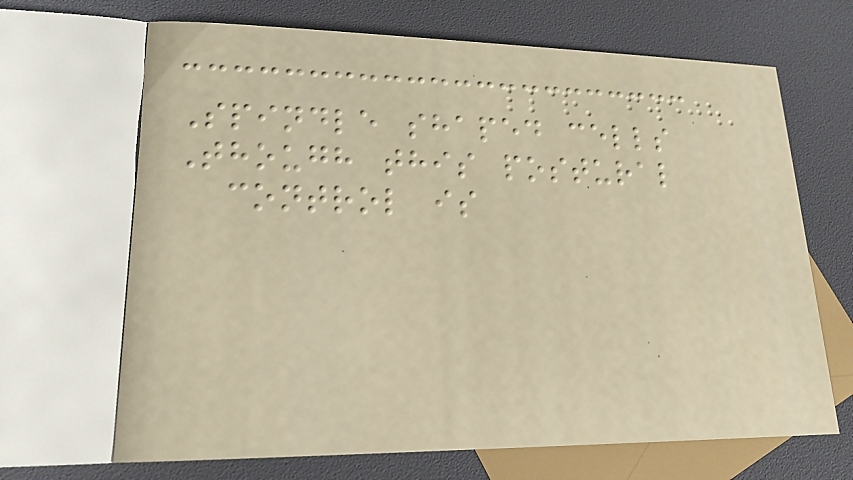Spindle shaped cells
Though this postural
control is
